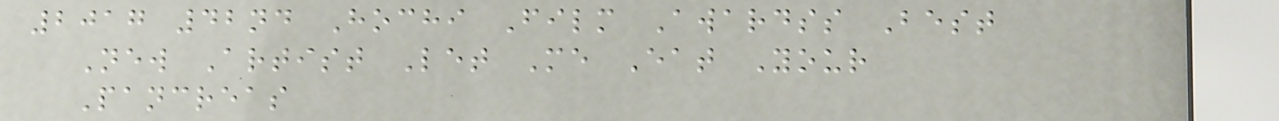2017 42nd Hochi Film Awardss Best
New Artist Let Me Eat Your
Pancreas
